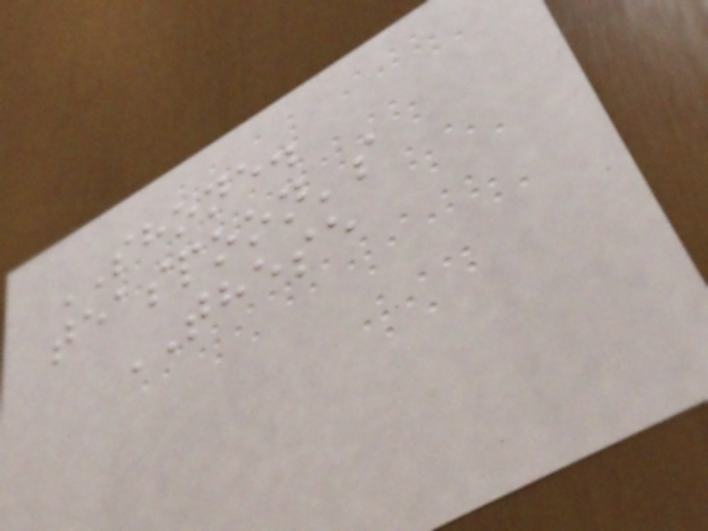SHONE.
teaspoon's
THESE
